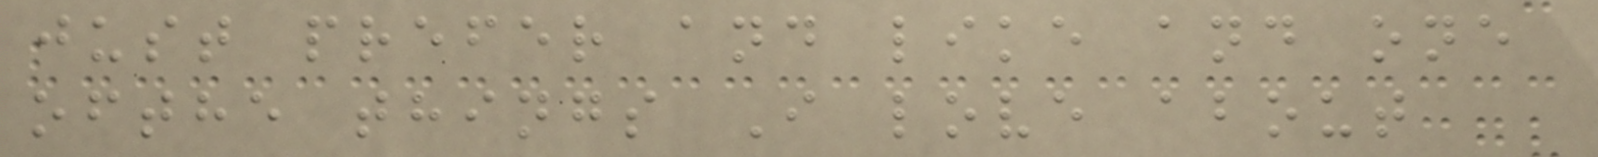just prefer and like and one
ofthe things I love about
